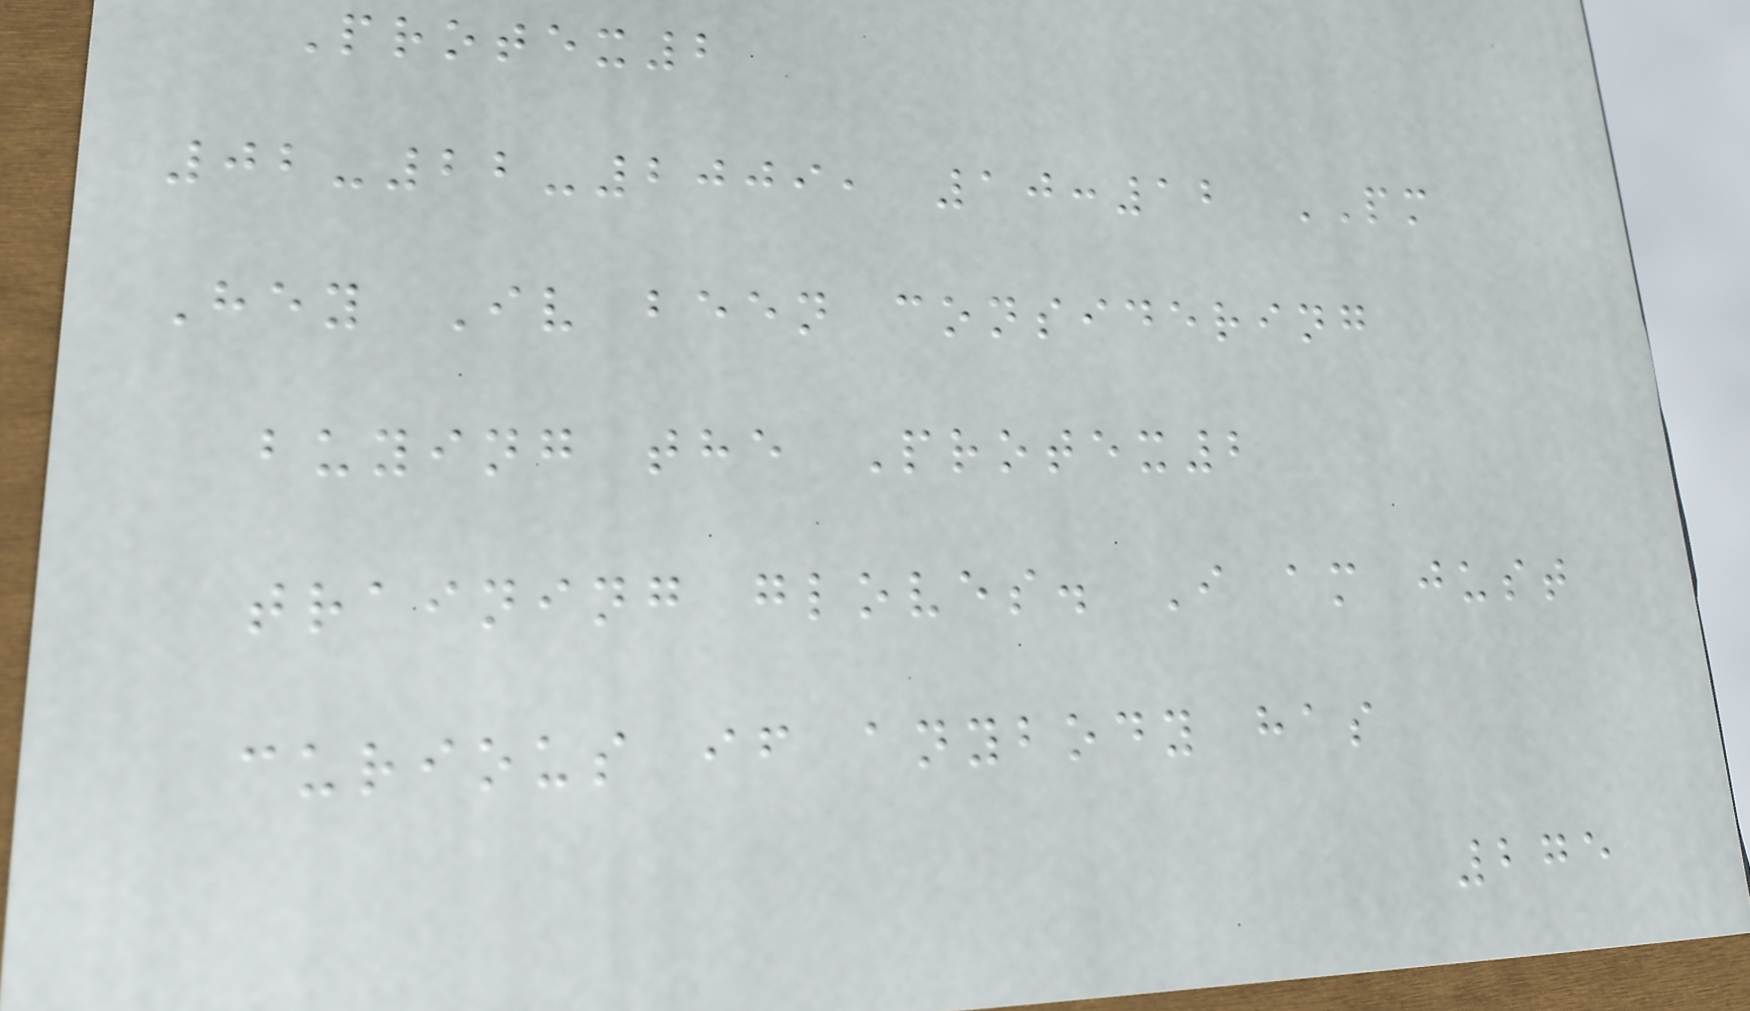Protex2
02-22-2009, 10:12 PM
Hey Iv been considering
buying the Protex2
training gloves. I am just
curious if anybody has
275
